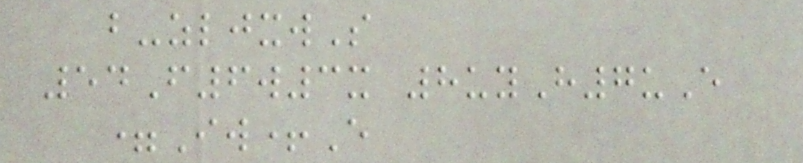b-zljxwS
54F6w3x 8uyH7uE
=Iw+E
